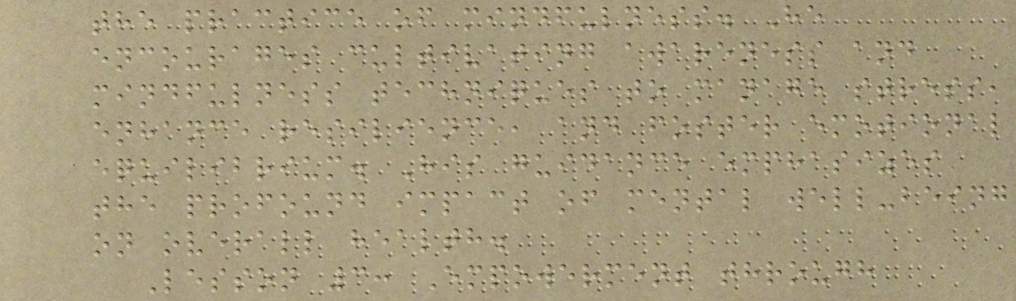the practice of mindfulness. He
encourages cultivating awareness and
mindfulness techniques to manage stress,
enhance resilience, and foster emotional
equilibrium. His guidance emphasizes
the profound impact of mental well-being
on overall health.
Lesson 3: Empowerment through
